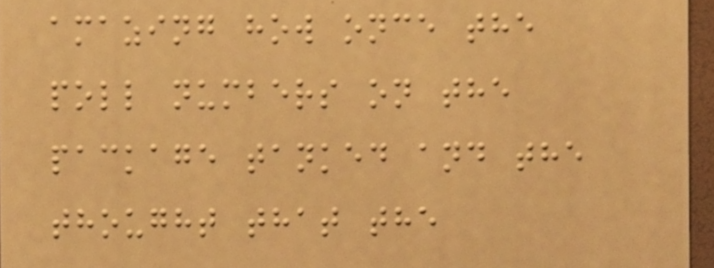amazing how once the
poll numbers on the
package tanked and the
thought that the
